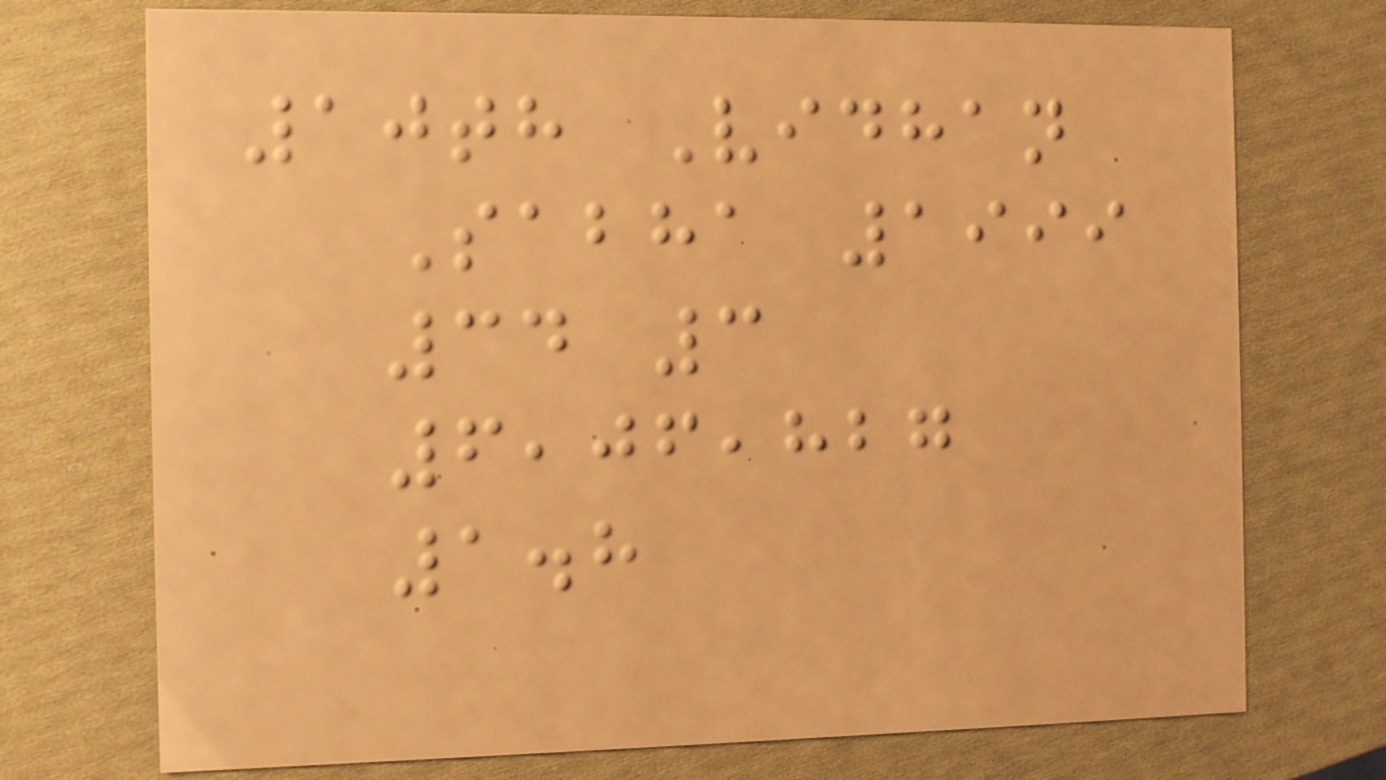10th Vidhan
Sabha 1999
34 3
6,06,827
1.8
